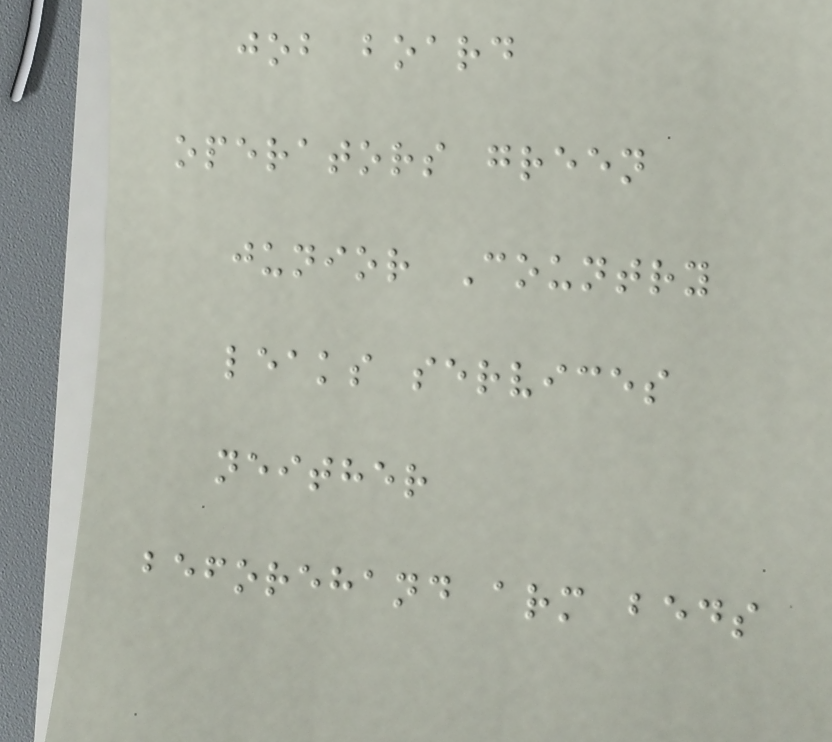job board
operators green
junior Country
leaks services
neither
beforehand arm beds
